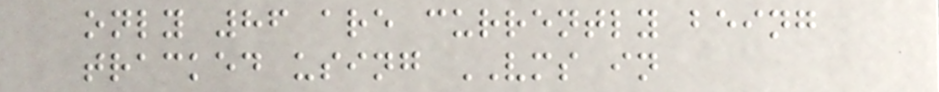only 86 are currently being
tracked using VMS in
